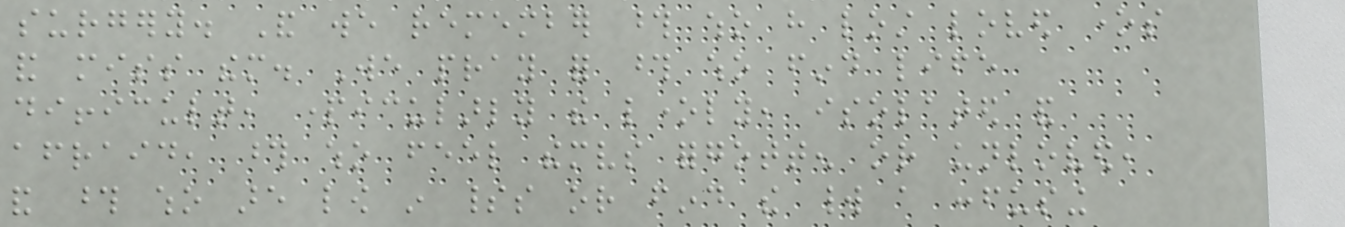surgery. And we remember those who have lost loved ones
and miss them. We pray for those who find life
difficult, particularly the lonely, isolated and
afraid, those who feel themselves forgotten or unloved,
and those who are low in spirits or find the world a confusing
